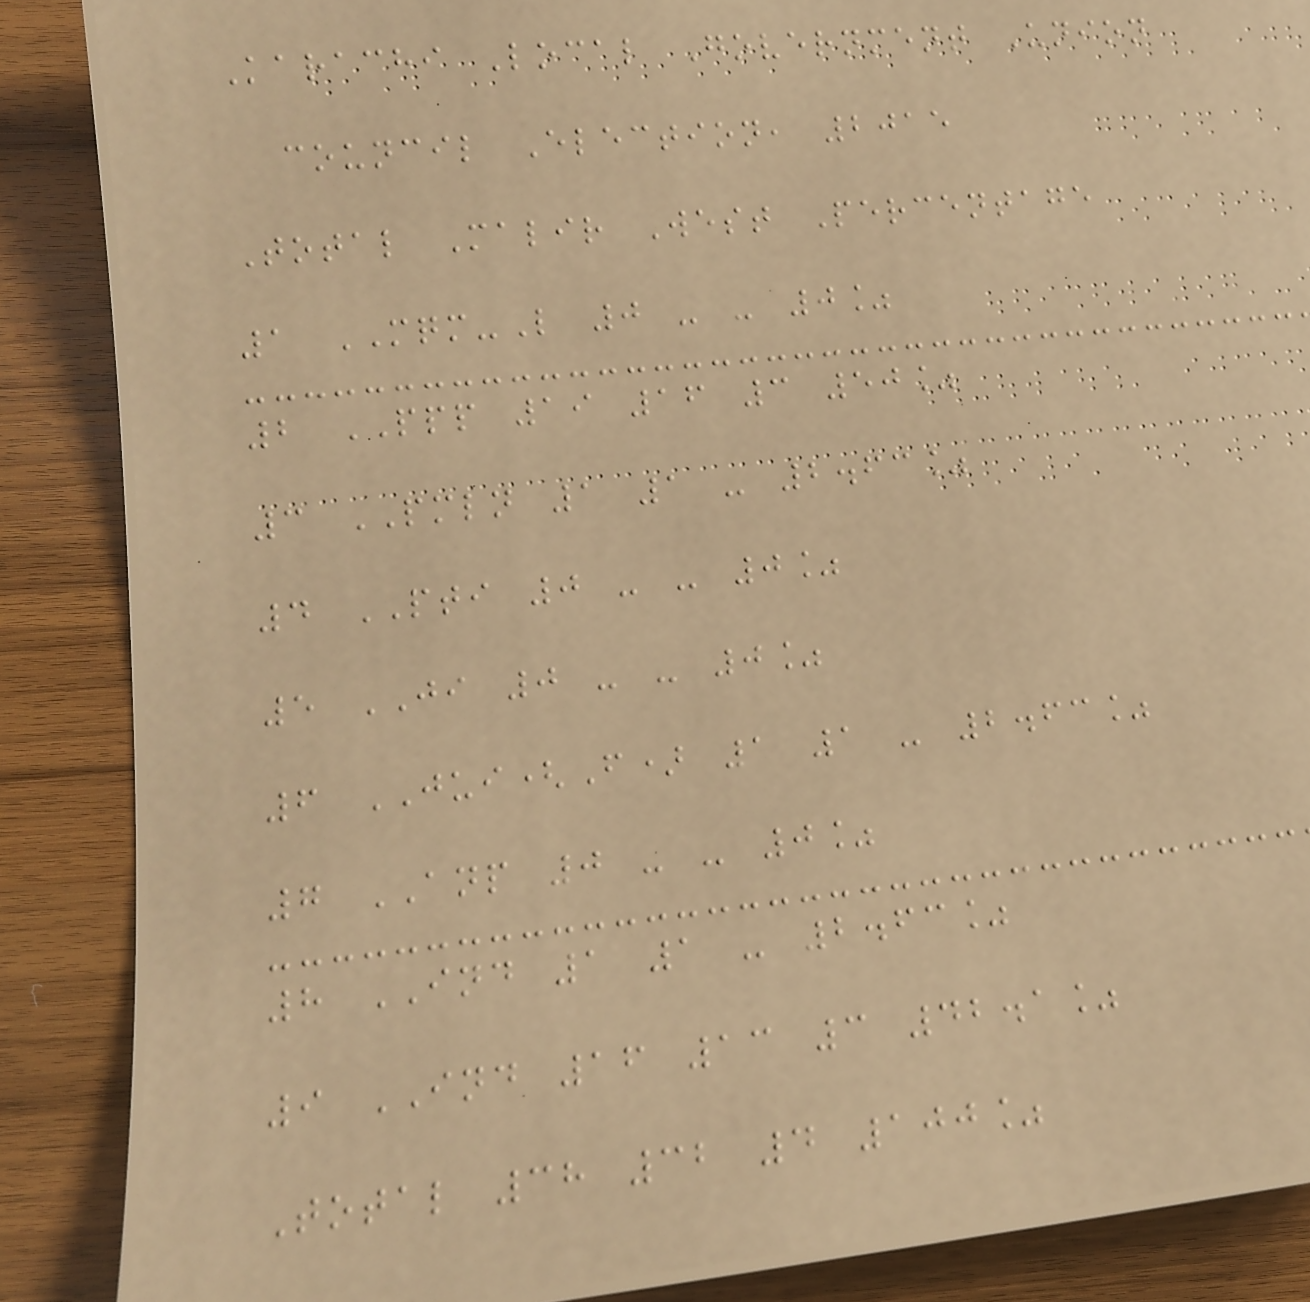Karachi Local Government Union
council Election, 2015
Total Malir West Percentage
1 MQM-L 0 - - 0%
2 PPP 19 16 3 50%
3 PMLN 1 1 - 2.63%
4 PTI 0 - - 0%
5 JI 0 - - 0%
6 JUI(F) 1 1 - 2.63%
7 ANP 0 - - 0%
8 IND 1 1 - 2.63%
9 IND 16 13 3 42.1%
Total 38 32 4 100%
